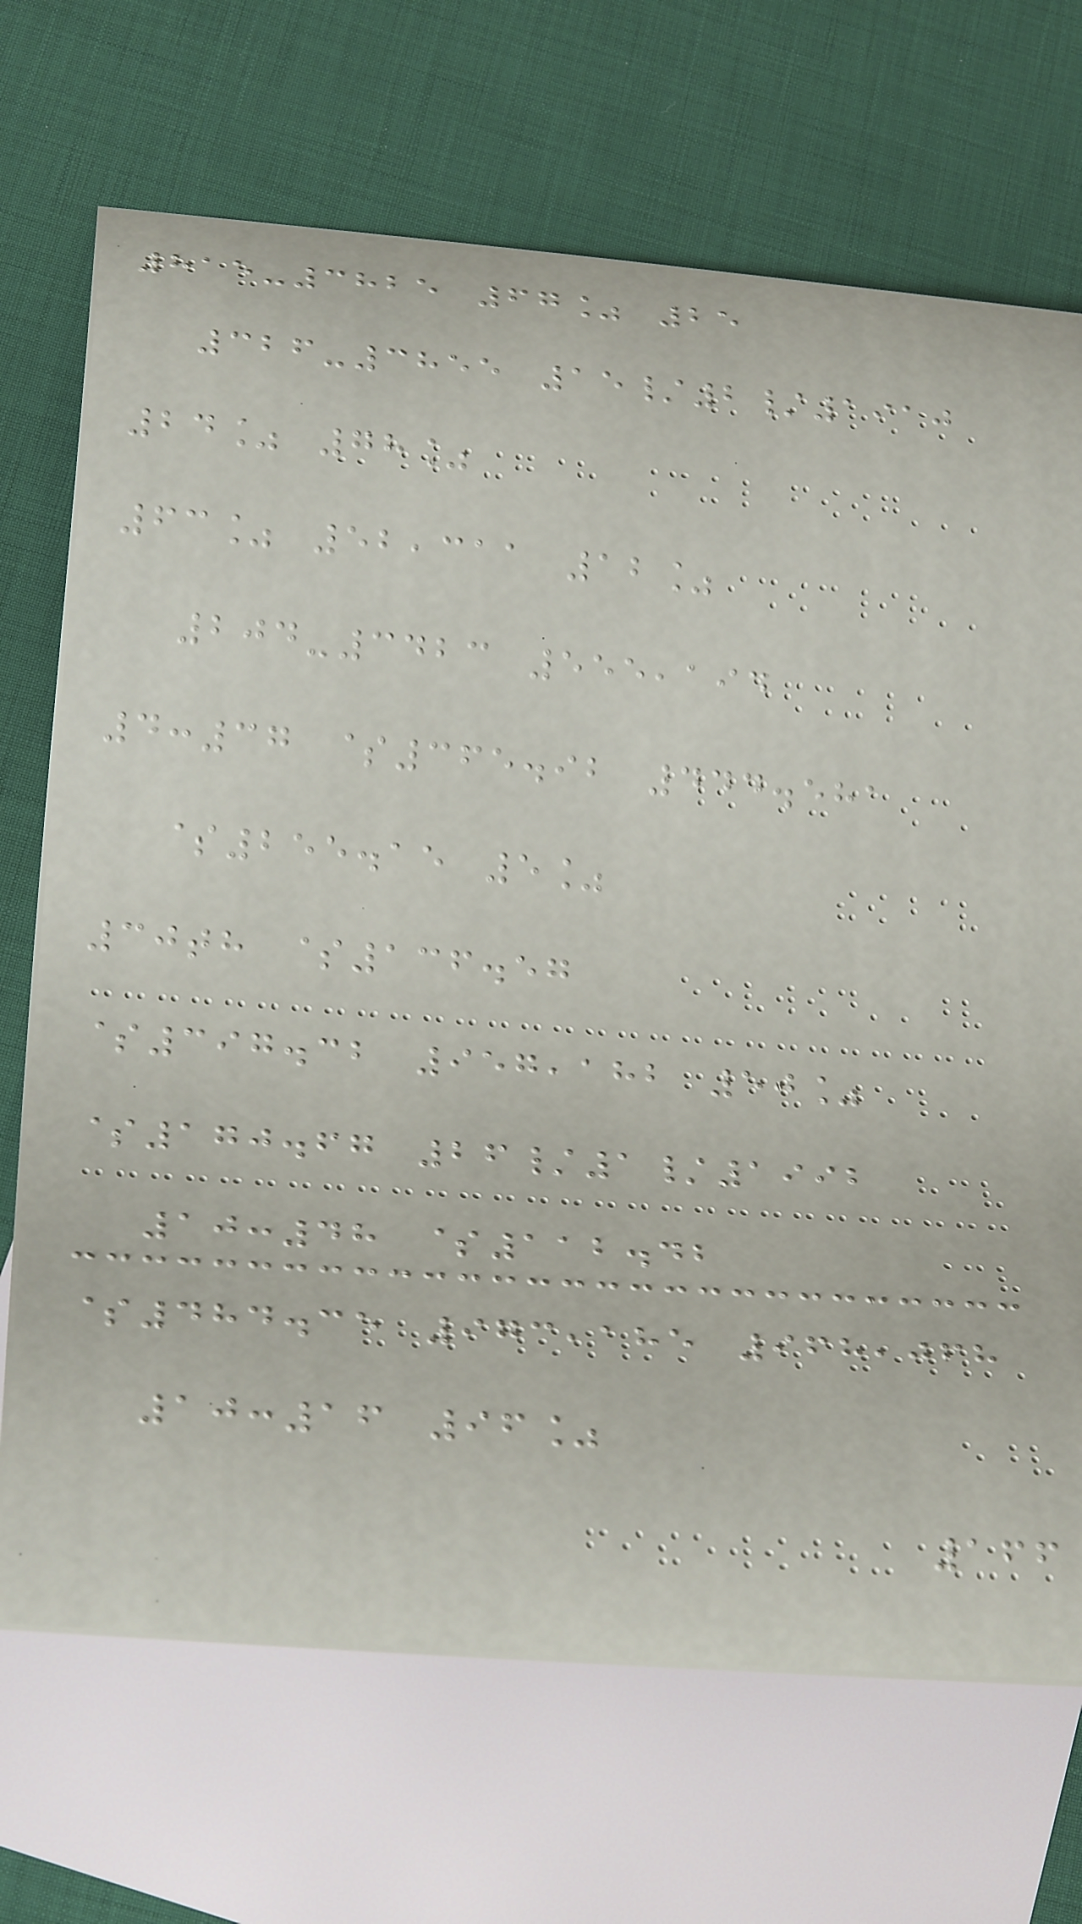815-3825 67% 25
326-3855 15/2/1910
24% 78%
63% 52,311 12%
204-3423 555,194
4:37 $365.92 444.581
$255.15 5%
30th $136.57
$397.32 957,182 50%
$170.67 26/1/1992
10:48 $112.42
$484.35 973,185 968,068
10:16 96%
166
